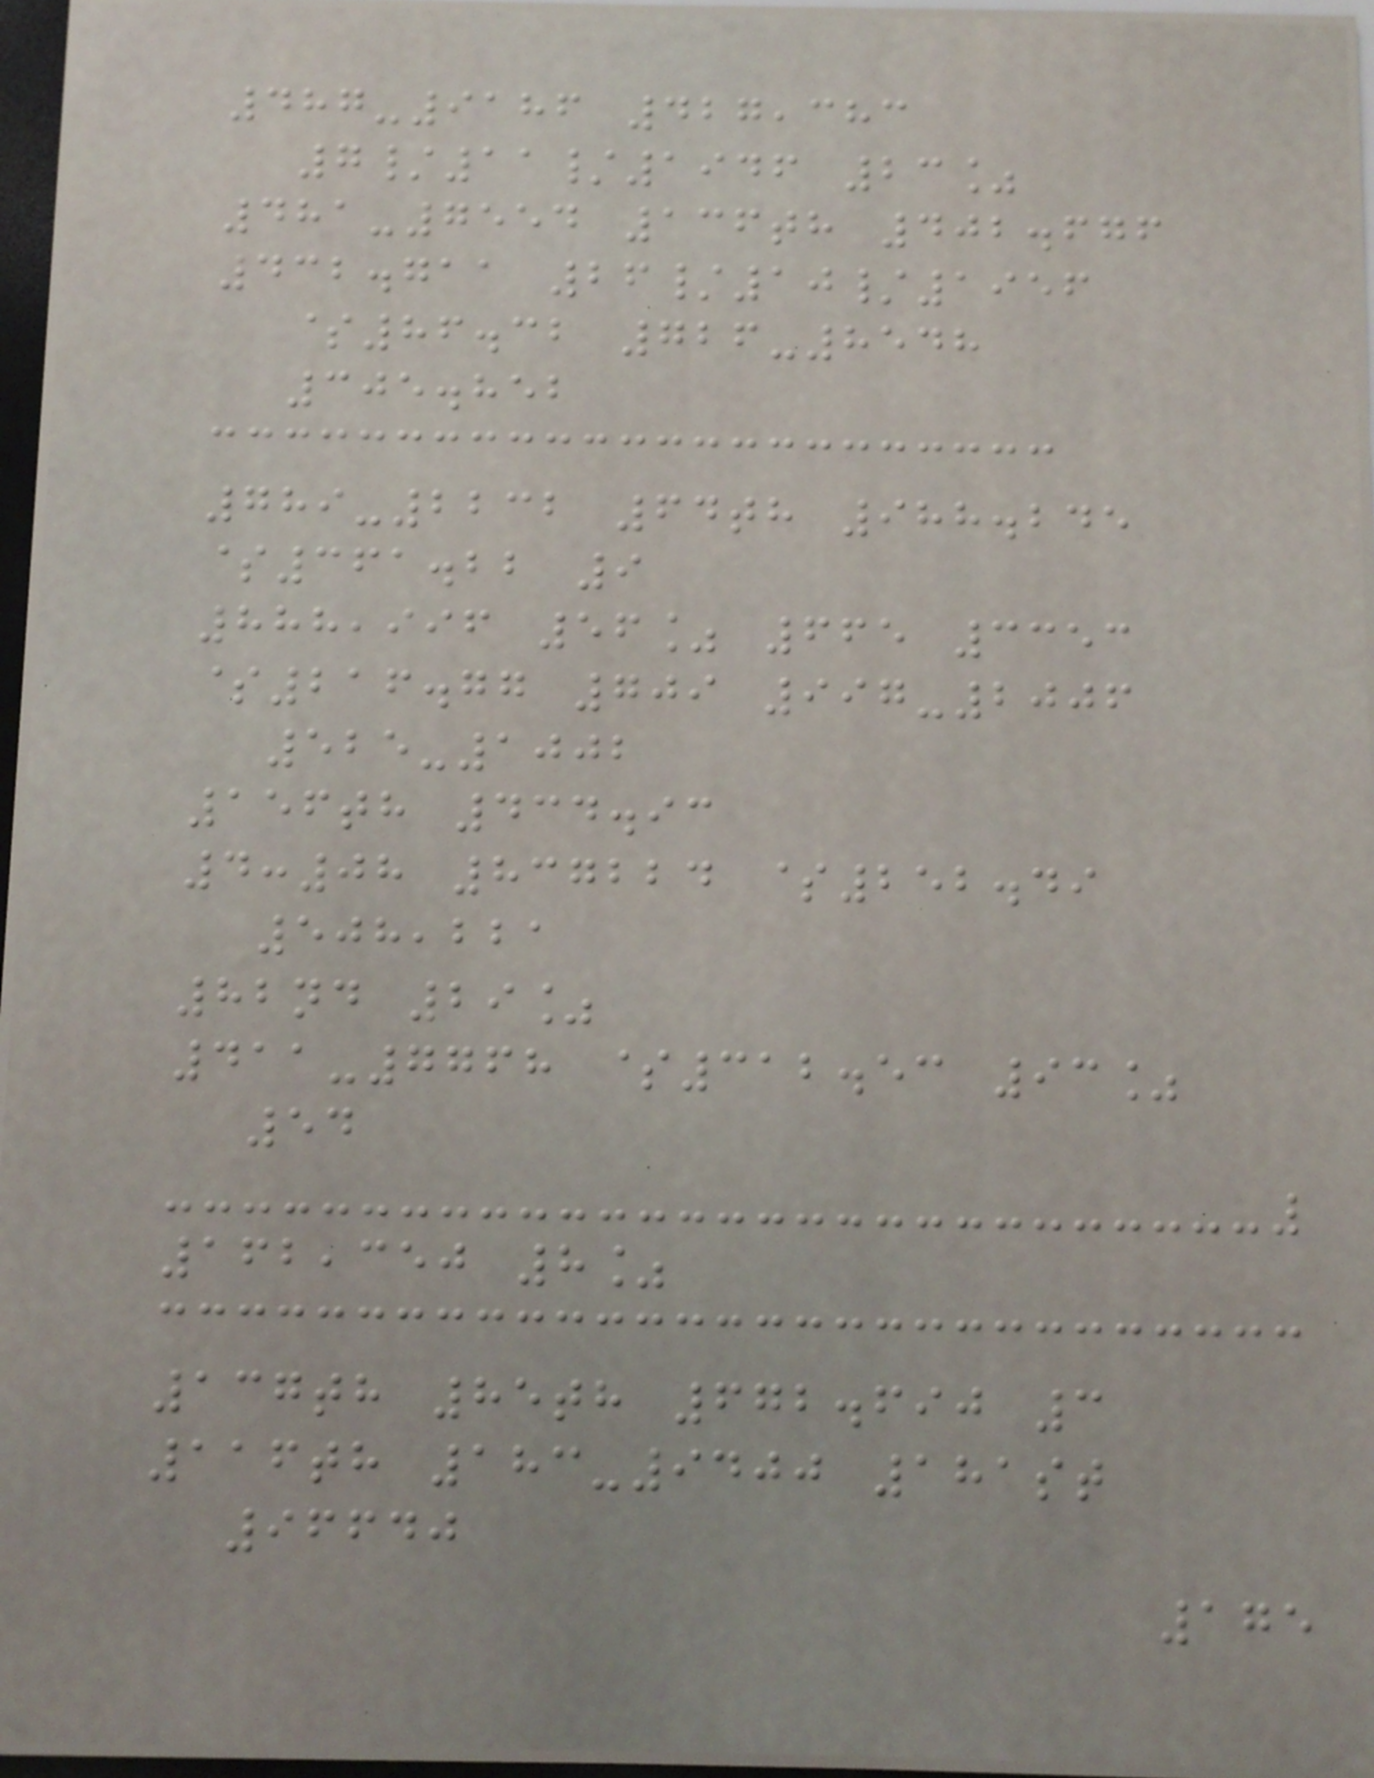487-9186 427,383
7/11/1946 23%
481-7554 136th 402.676
432.711 26/10/1956
$86.32 726-8548
305.852
789-2232 64th 988.245
$361.22 9
888,996 56% 665 3353
$216.77 709 997-2006
525-1002
156th 434.93
4:08 837224 $252.49
508,221
82nd 29%
411-7768 $312.53 93%
54
162,350 8%
137th 85th 672.690 3
116th 183-9400 181st
96640
175
